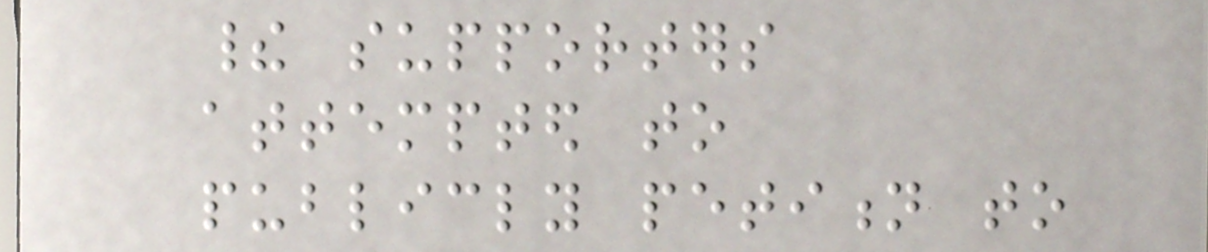their supporters
attempted to
publicly petition to
